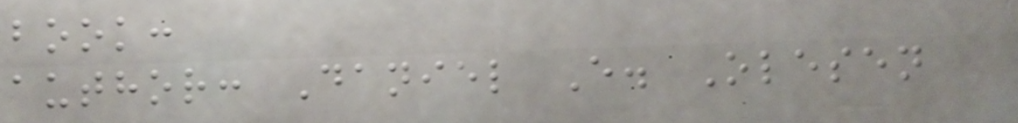book:
author: Daniel E. Olesen
